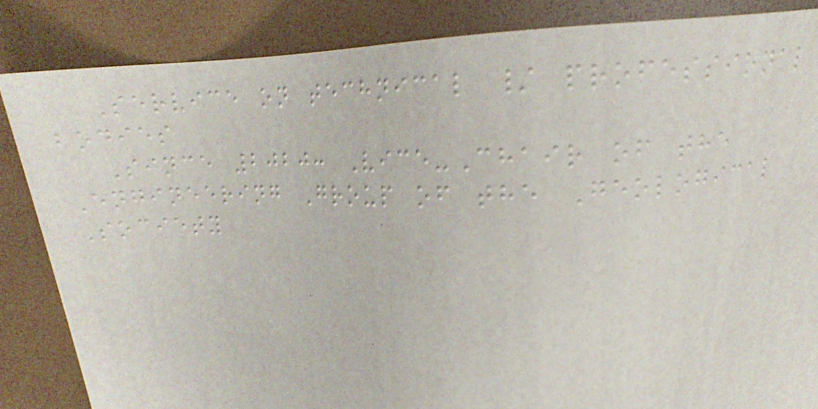Service on technical / professional
bodies
Since 2020: Vice-Chair of the
Engineering Group of the Geological
Society
